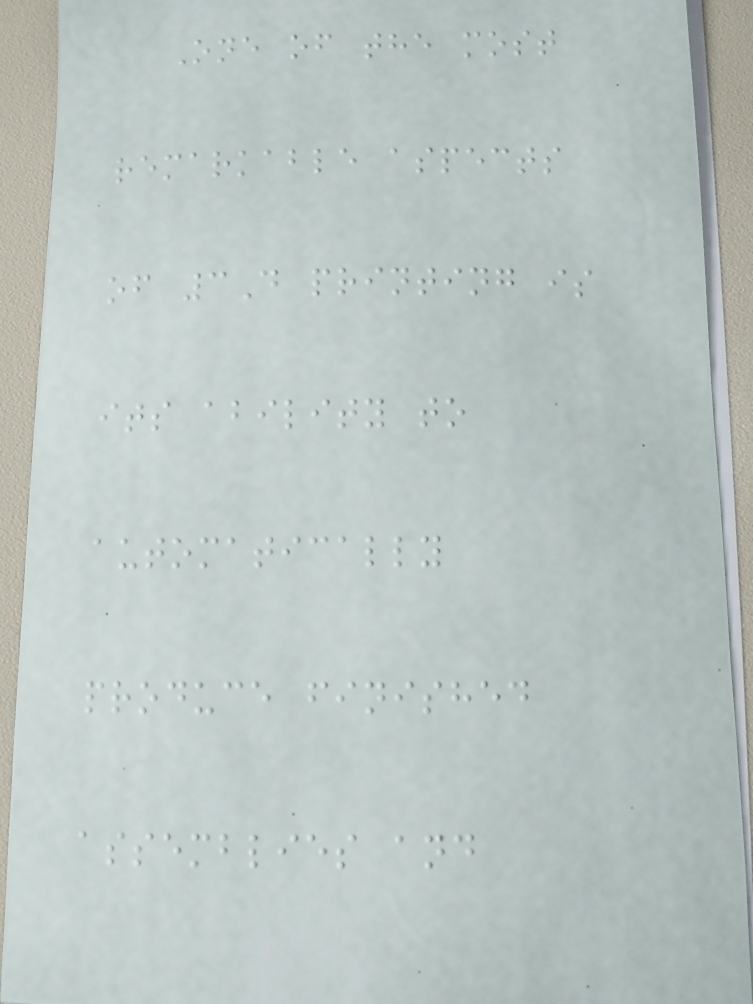One of the most
remarkable aspects
of 3D printing is
its ability to
automatically
produce finished
assemblies and
